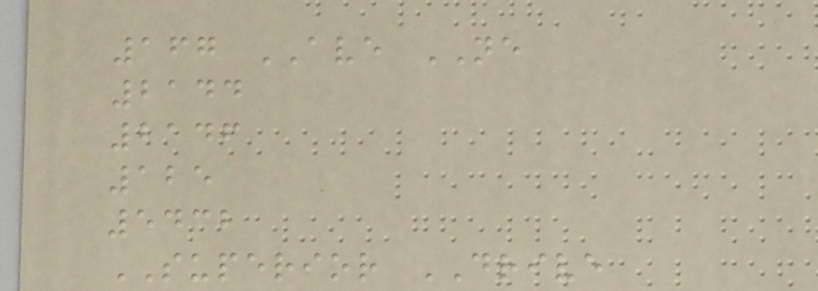167 AVE NE
2144
2146
125
5432
SUPERIOR DRIVE
